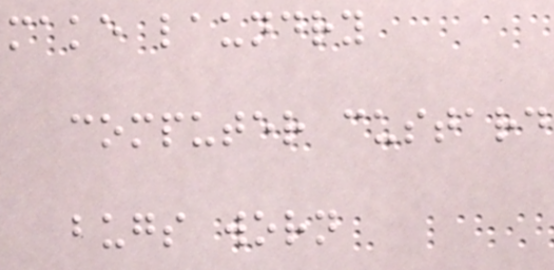make laundry
computer custard
bugs worn
